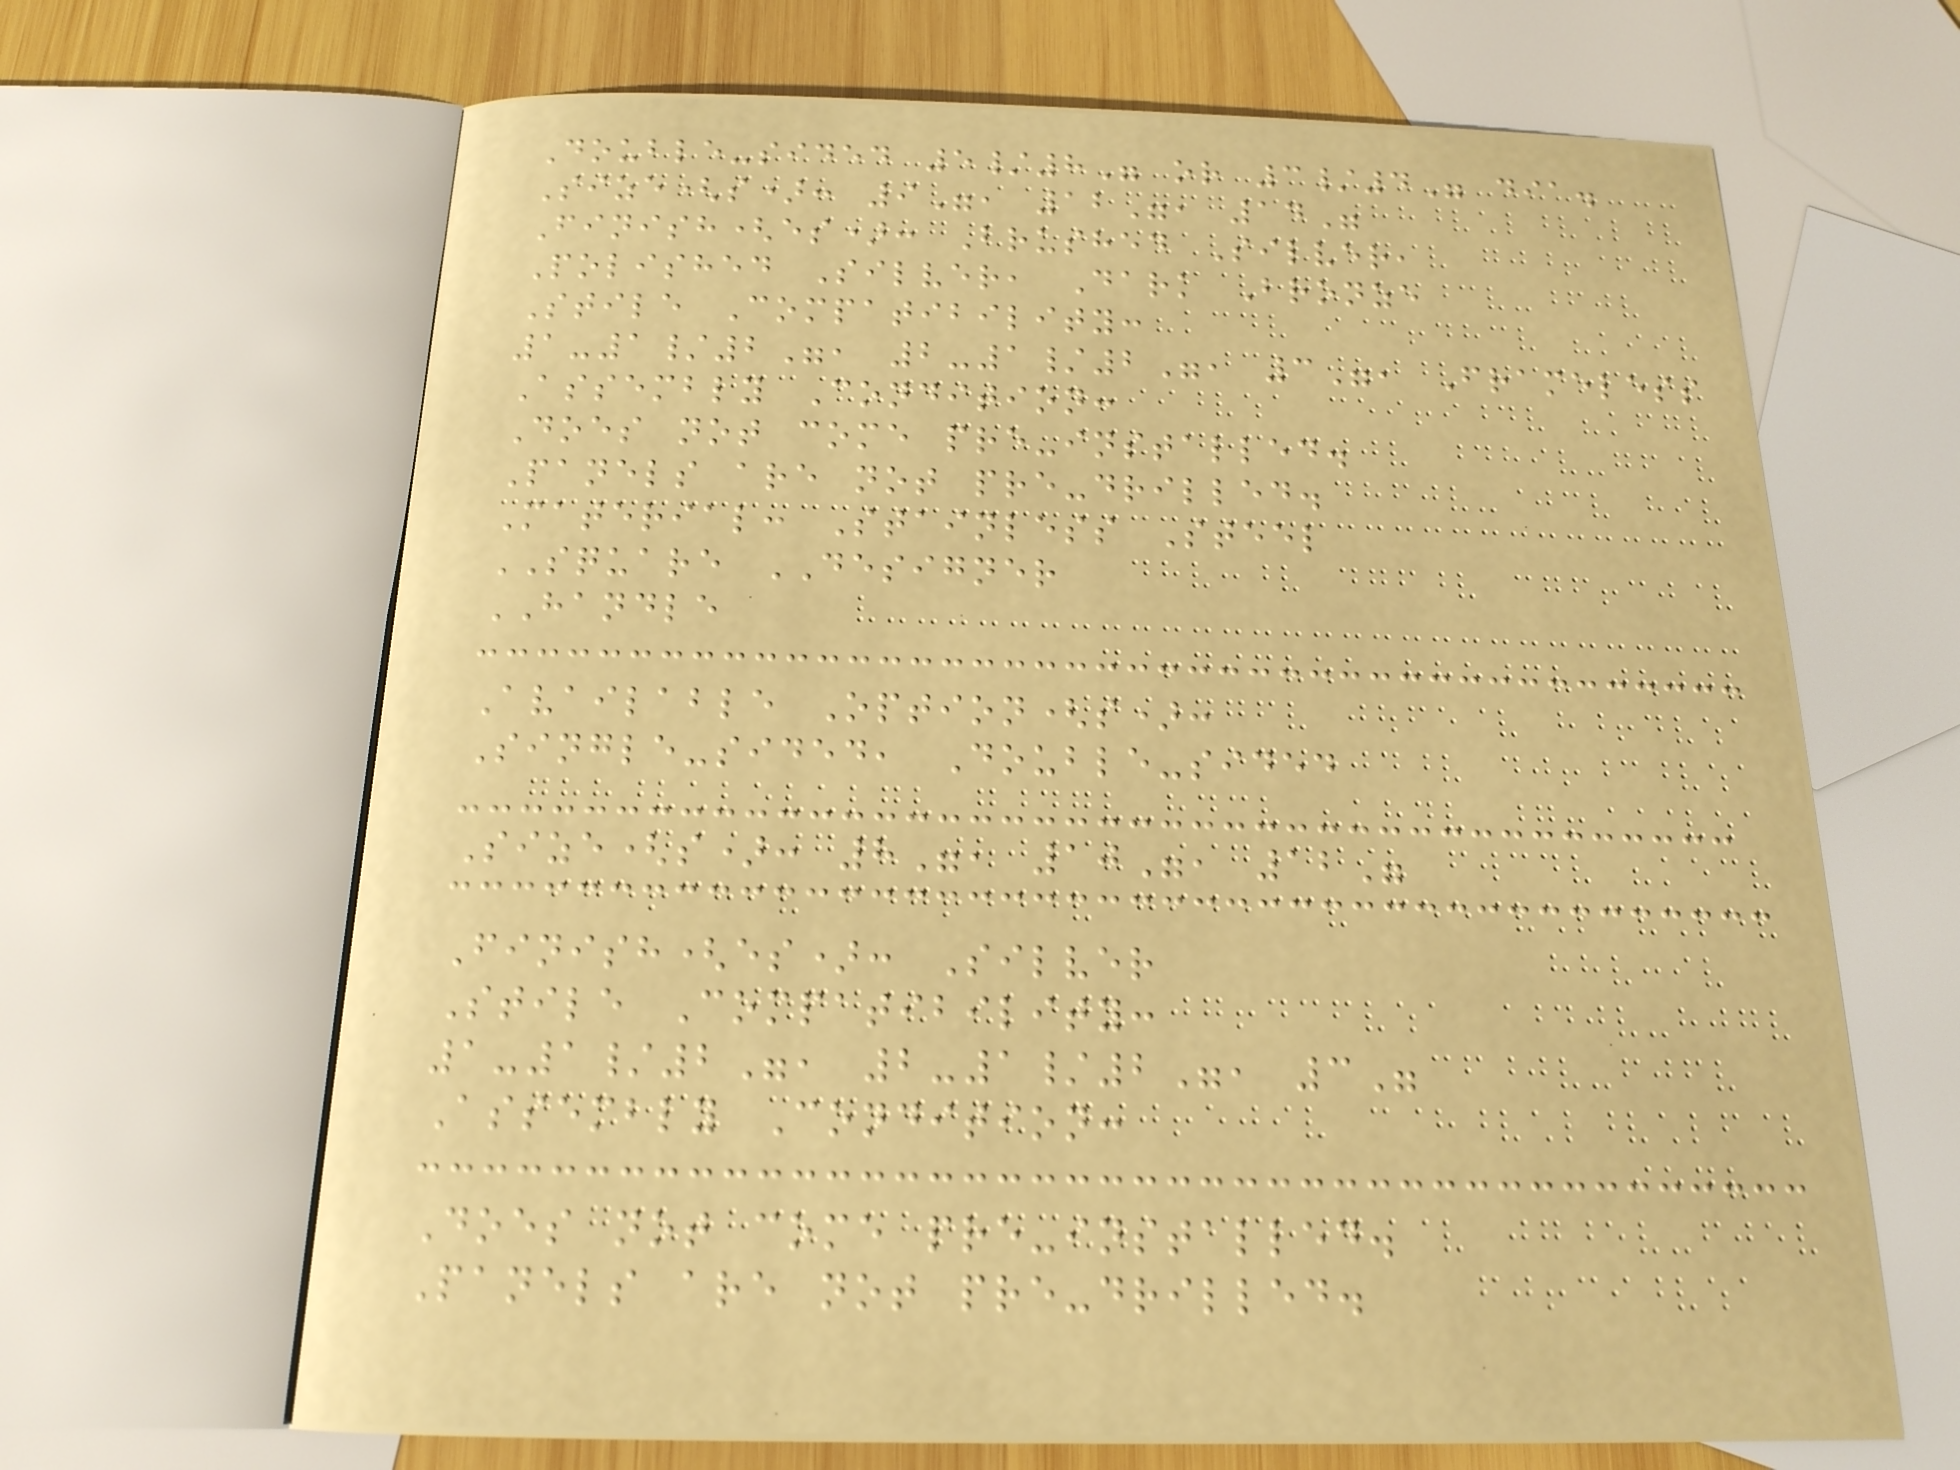Double-sided 5/8" or 3/4" dia.
Size(s): 9", 12", 14"
Finish(es): Brushed Silver,
Polished Silver, Dark Bronze
Stile Compatibility:
1-1/2", 2-1/2", 3", Frameless
Assembly Condition:
Does not come pre-installed.
Panels are not pre-drilled.
Material: Stainless Steel
SQUARE DESIGNER
HANDLE
Available Option(s):
Single-sided, Double-sided
Size(s): 8", 10", 12"
Finish(es): Silver
Stile Compatibility:
1-1/2", 2-1/2", 3"
Assembly Condition:
Does not come pre-installed.
Panels are not pre-drilled.
